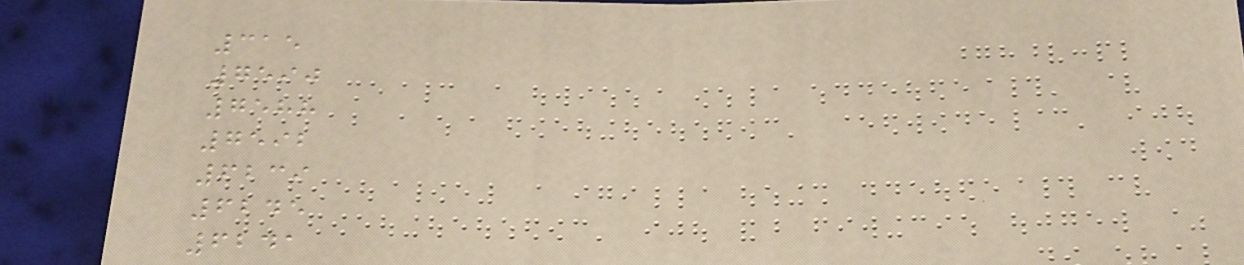315
7590
7588
7592
6239
6245
6241
